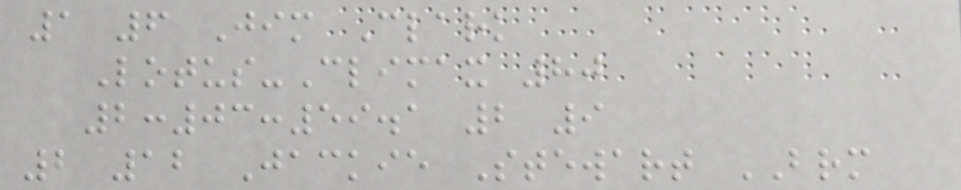1 6 Jim Clark
Lotus-Climax 80
2:03:59.1 2 9
2 12 Jackie Stewart BRM
